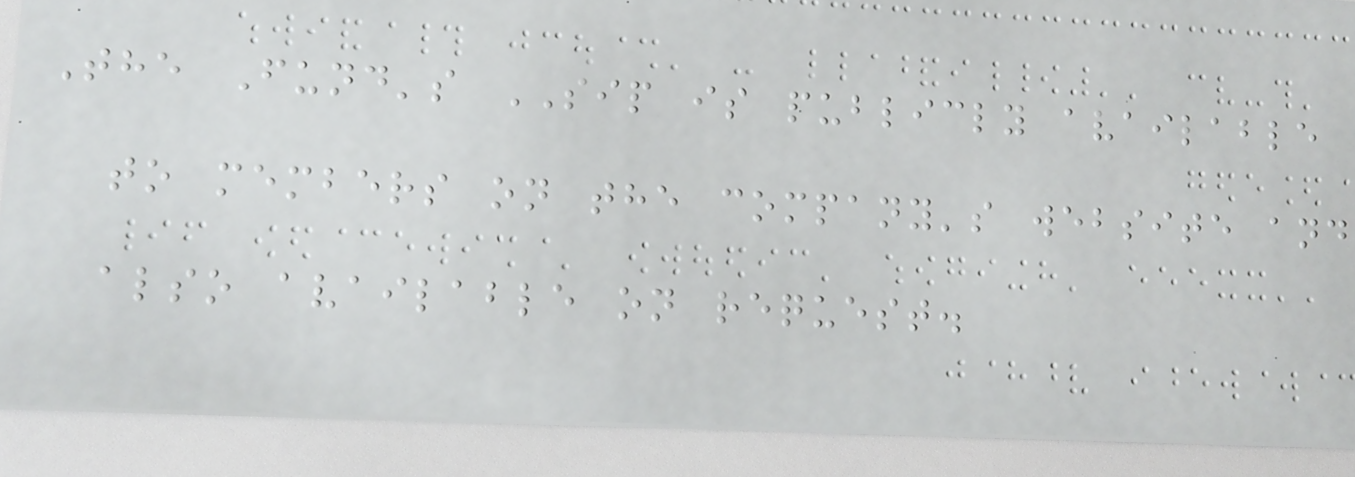The Fund's SIP is publicly available
to members on the company's website and
also available on request.
